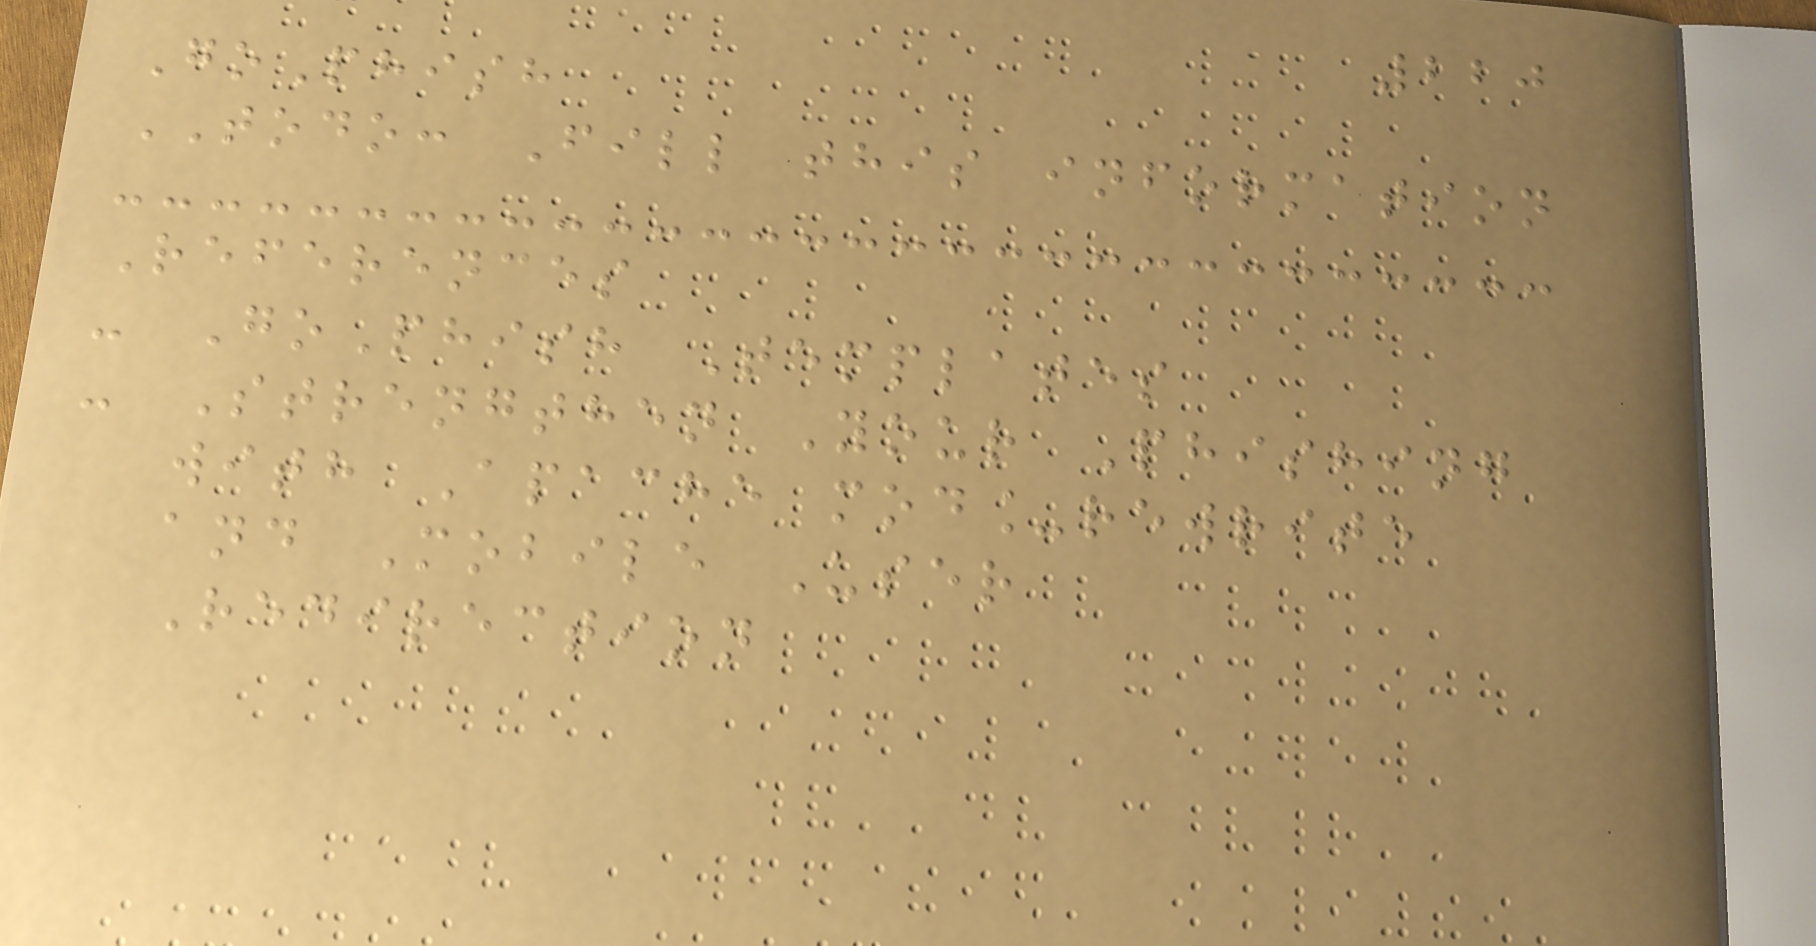220
GoPhish
TODO: Fill this information
References
- GoPhish Templates
- Strengthen Your Phishing
with Apache mod_rewrite
and Mobile User
Redirection
